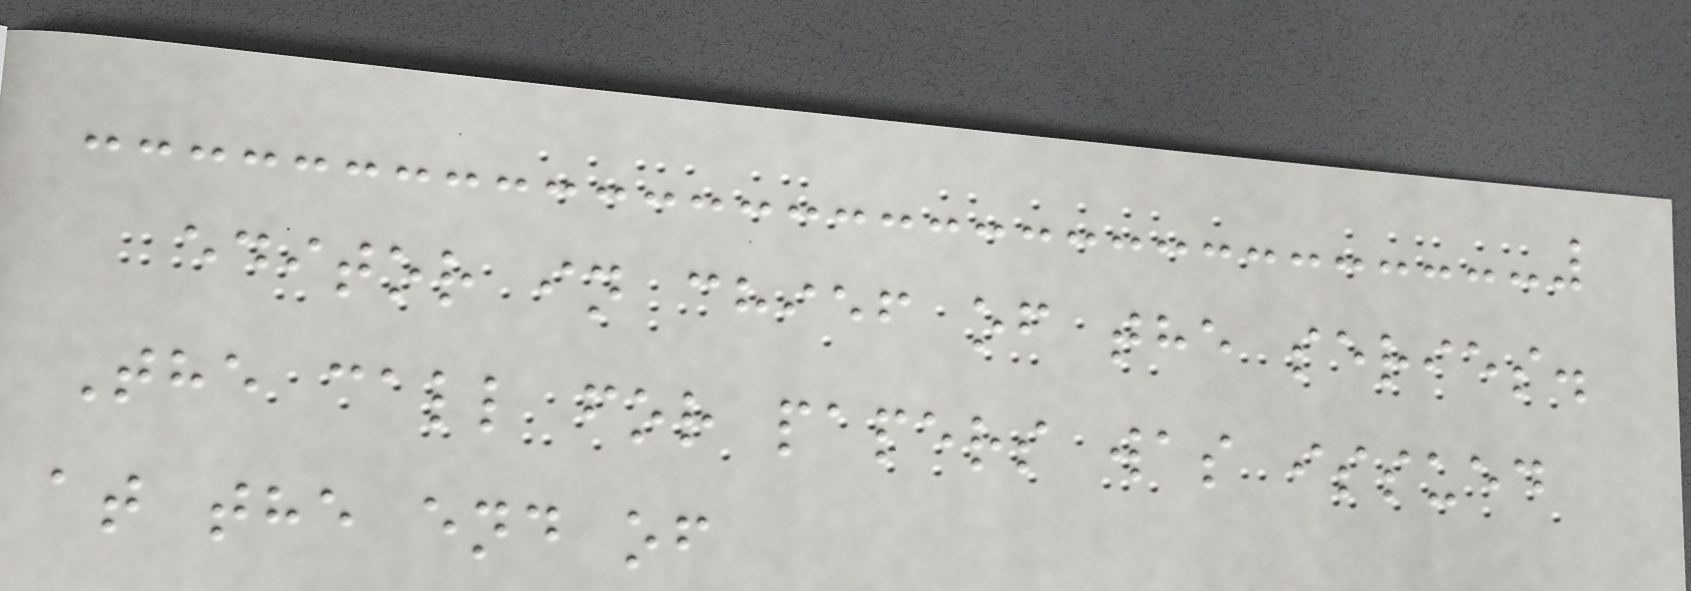editor in chief of the series.
The call for papers was issued
at the end of
